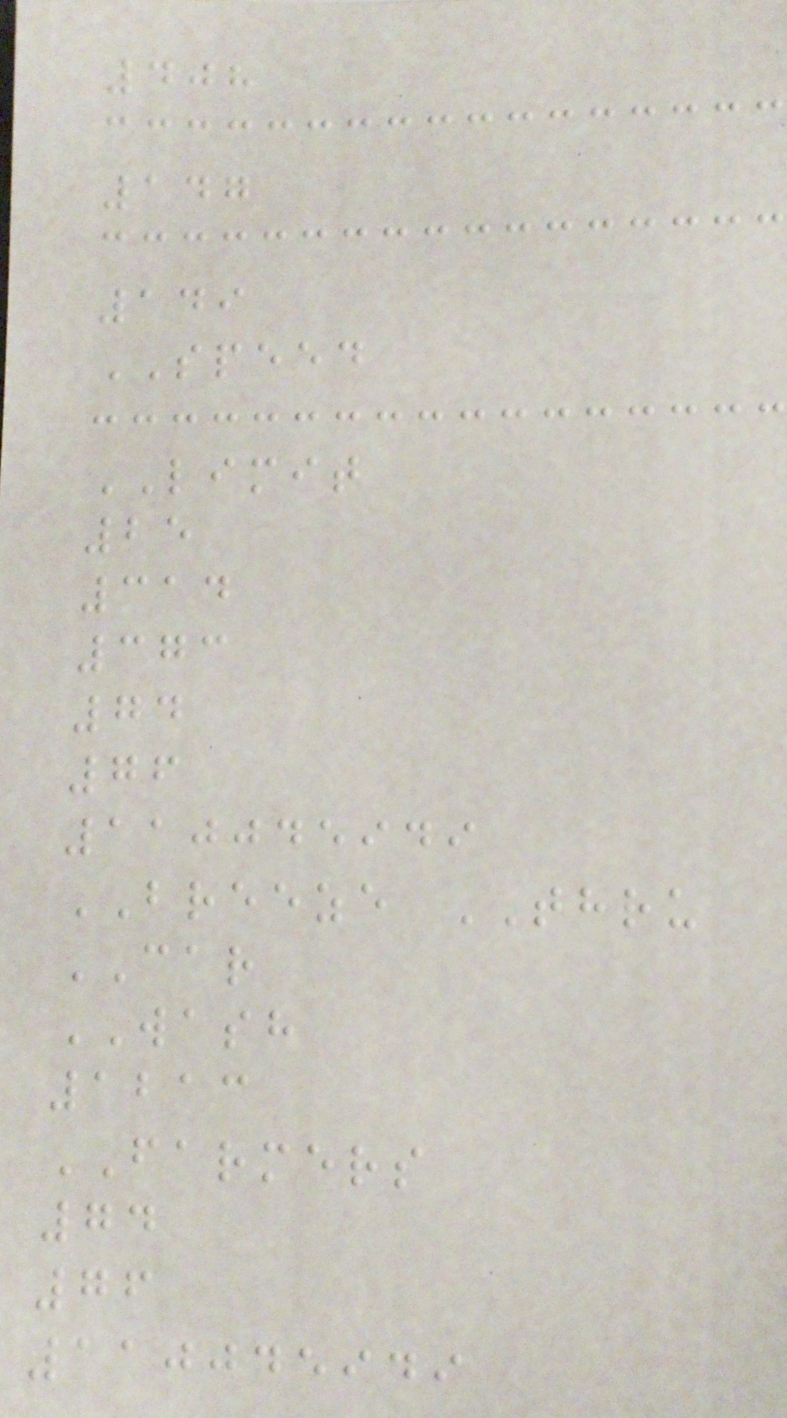408
147
149
SPEED
LIMIT
25
314
373
74
76
110045949
BREEZE THRU
CAR
WASH
1213
FARMERS
74
76
110045949
